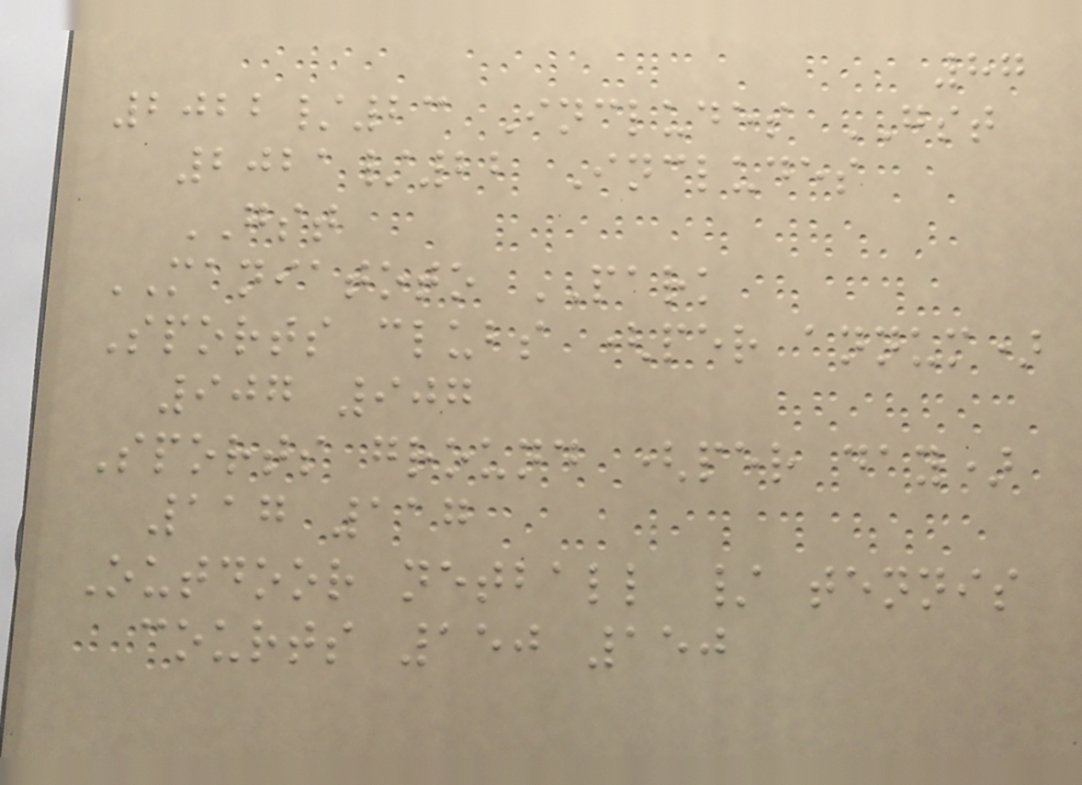87
2022/23 Includes GST
2021/22 Includes
GST
MANIATOTO PARK
Sports clubs (per annum)
907 907
Sports ground (per day)
117 117
Outdoor netball / tennis
courts 150 150
